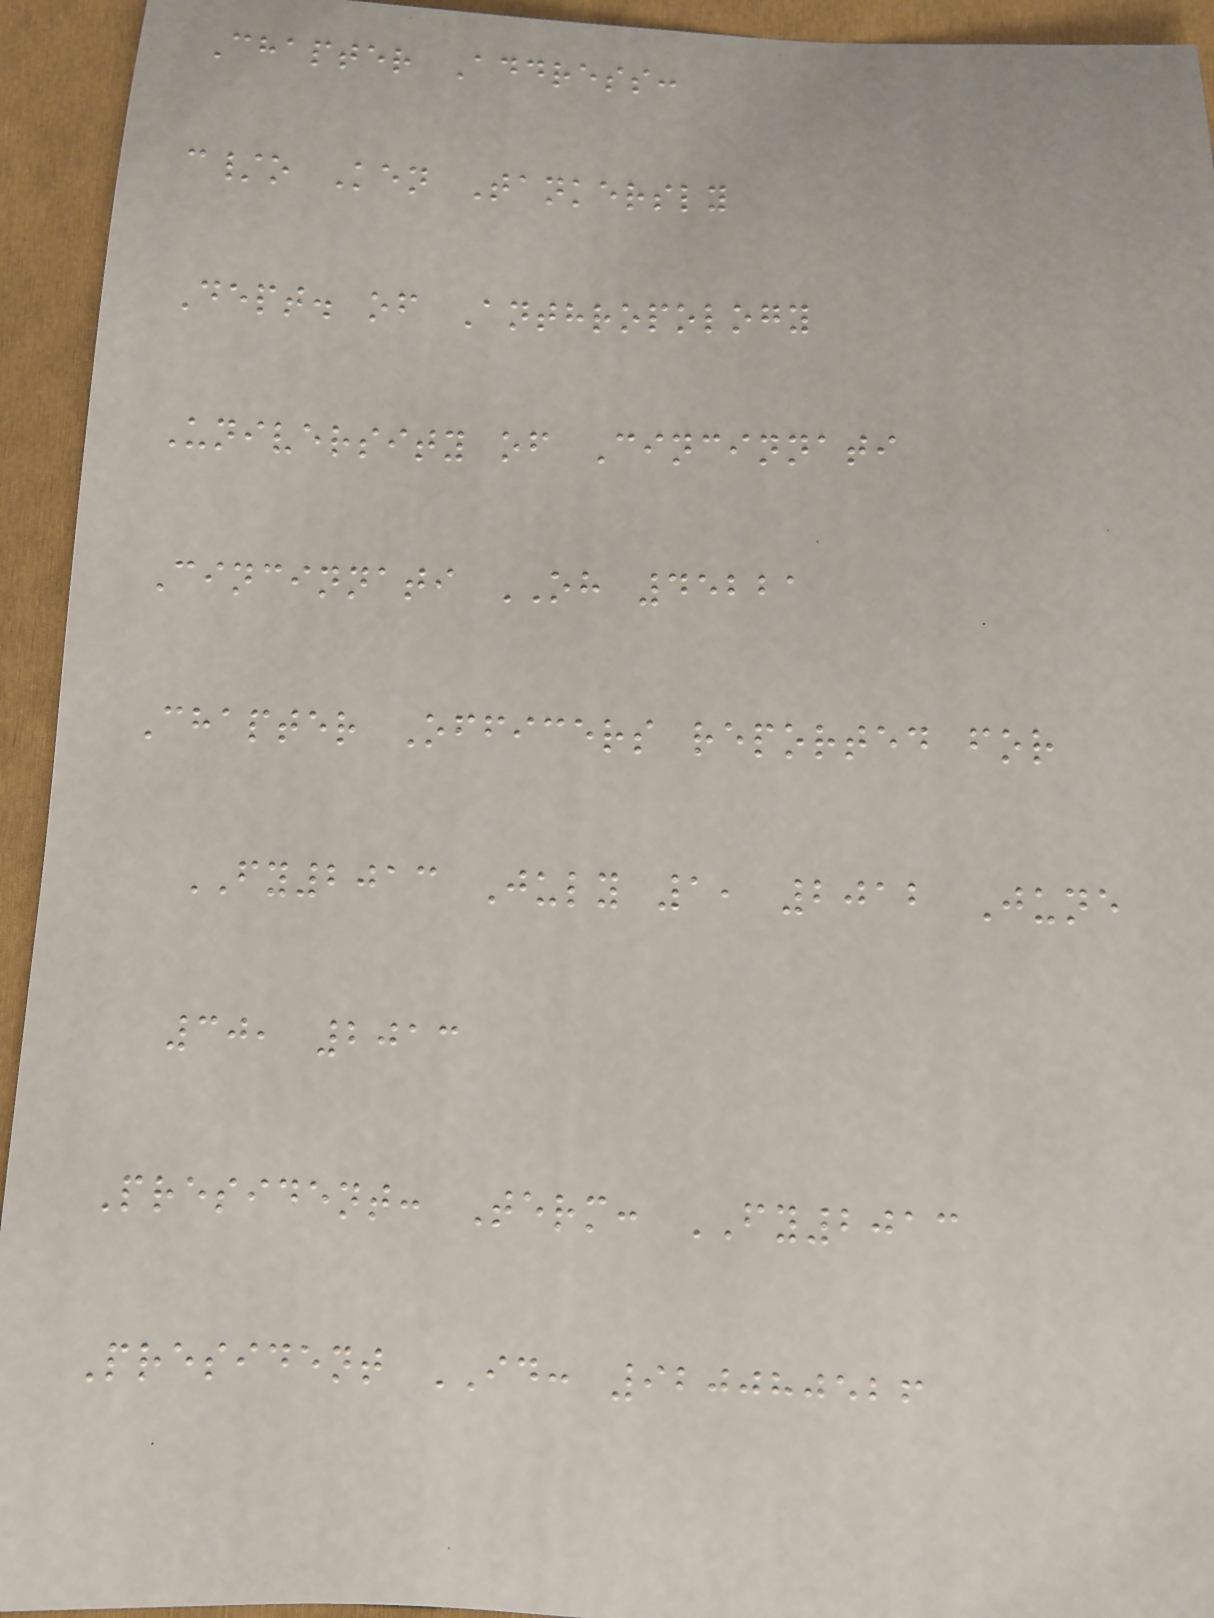Chapter Address:
c/o Ken Tankersly
Dept. of Anthropology
University of Cincinnati
Cincinnati OH 45221
Chapter Officers reported for
FY2013 July 1, 2012 June
30, 2013
President: Term: FY2013
President ID: 920080526
